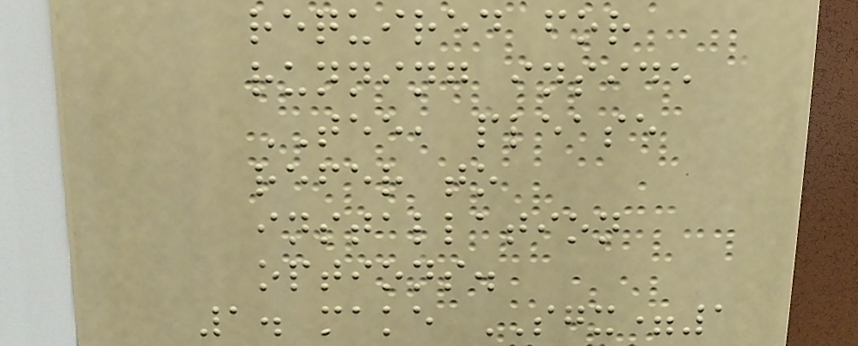required for
running inside
TEE, please
refer to
installation
options.
1. make SGX=1
